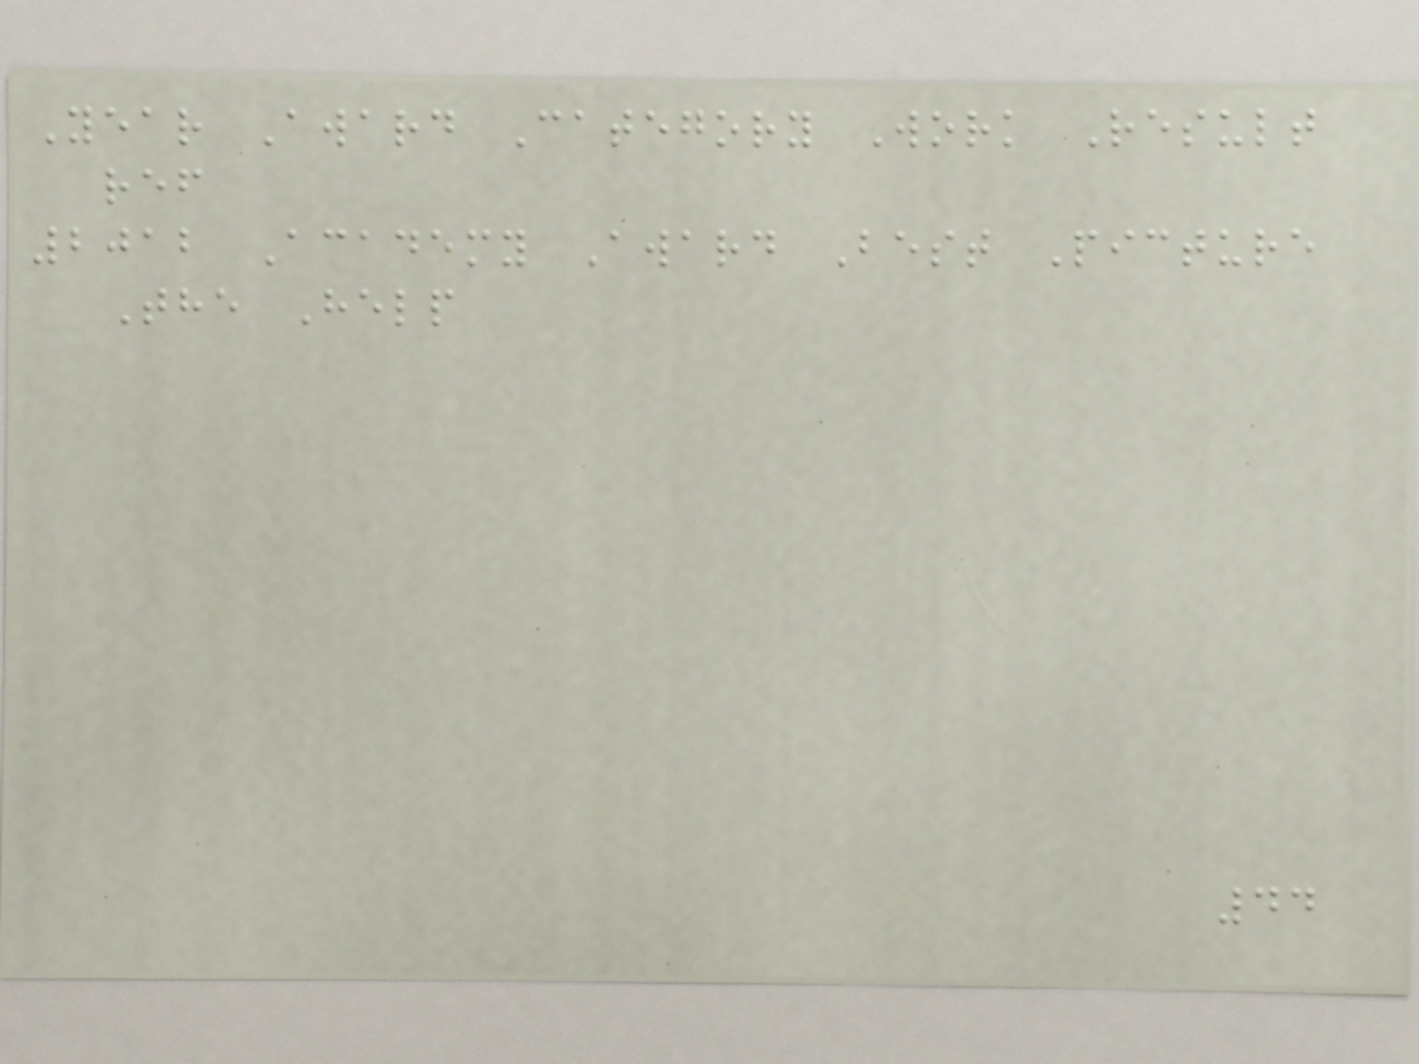Year Award Category Work Result
ref
2012 Academy Award Best Picture
The Help
44
